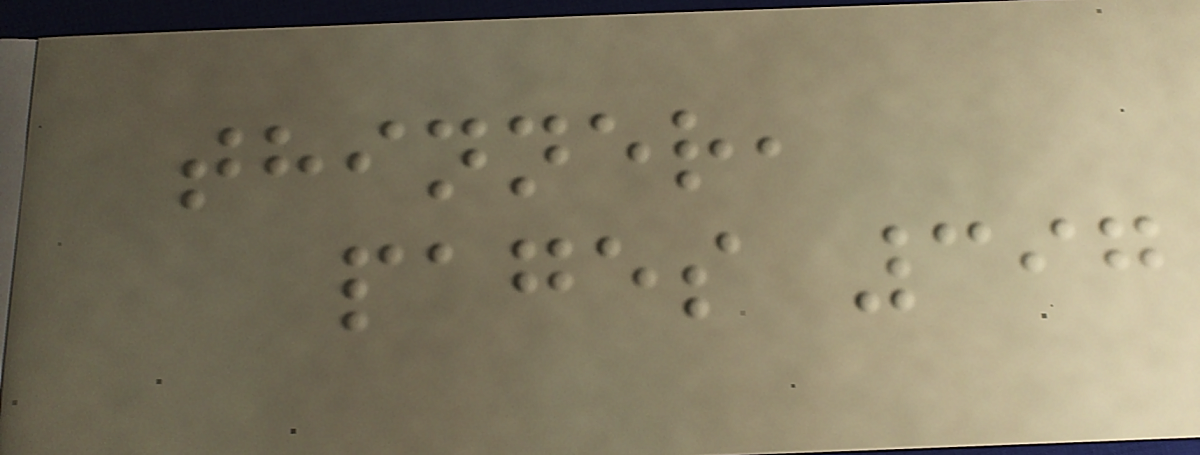thinner,
pages 397
